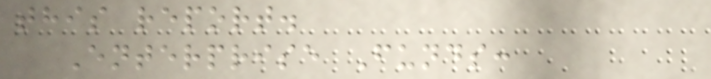this report.
Enterprise Funds:
